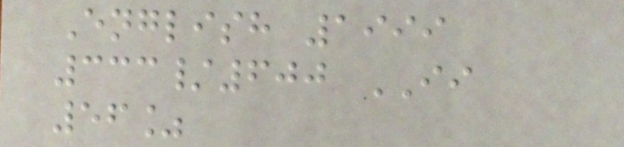English 1999
333/600 II
56%
